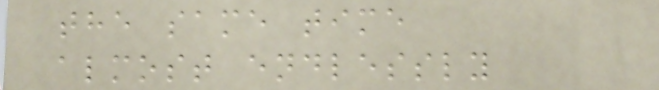the same time
almost endlessly
